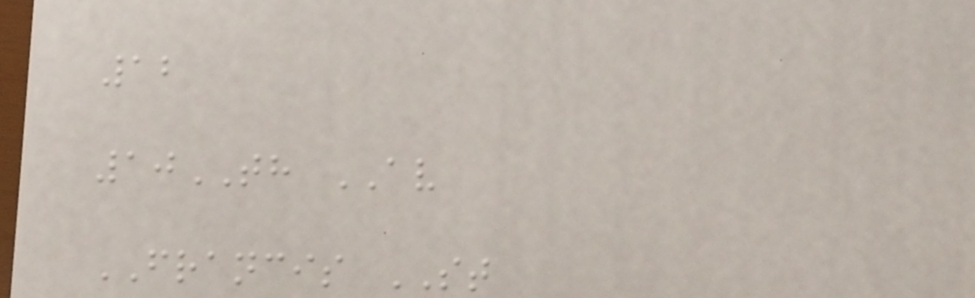12
10TH AV
FRANCIS ST
